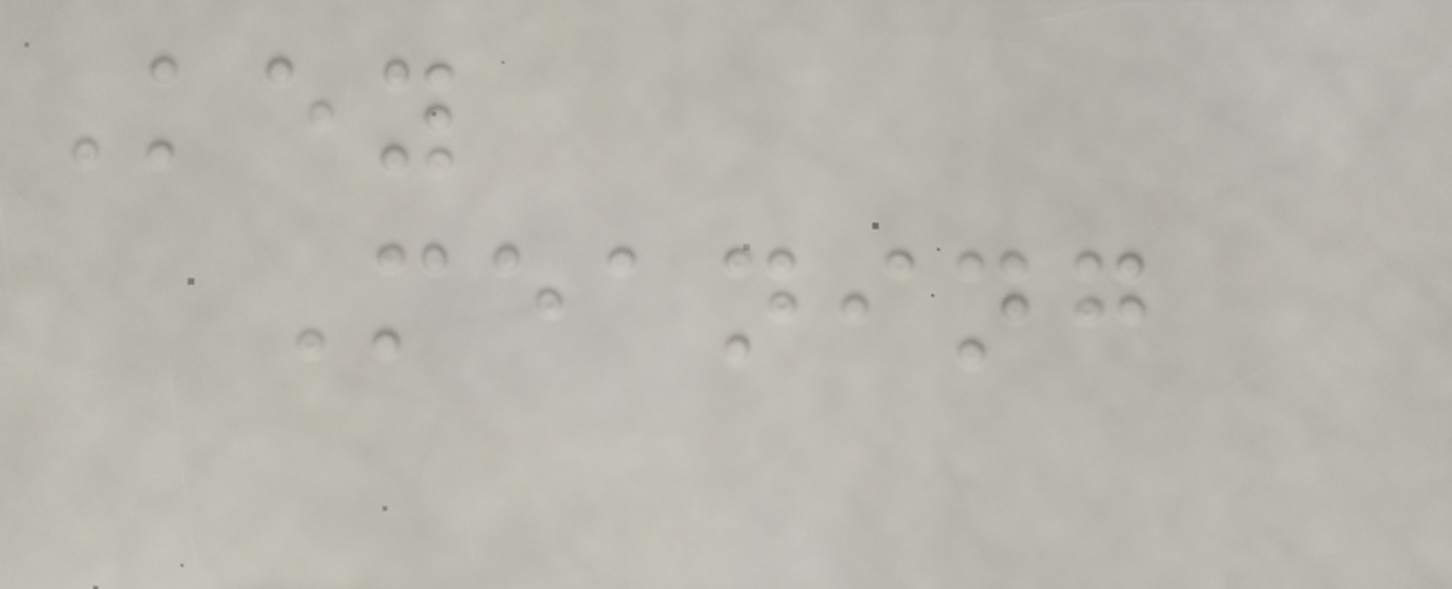Key
Meaning
